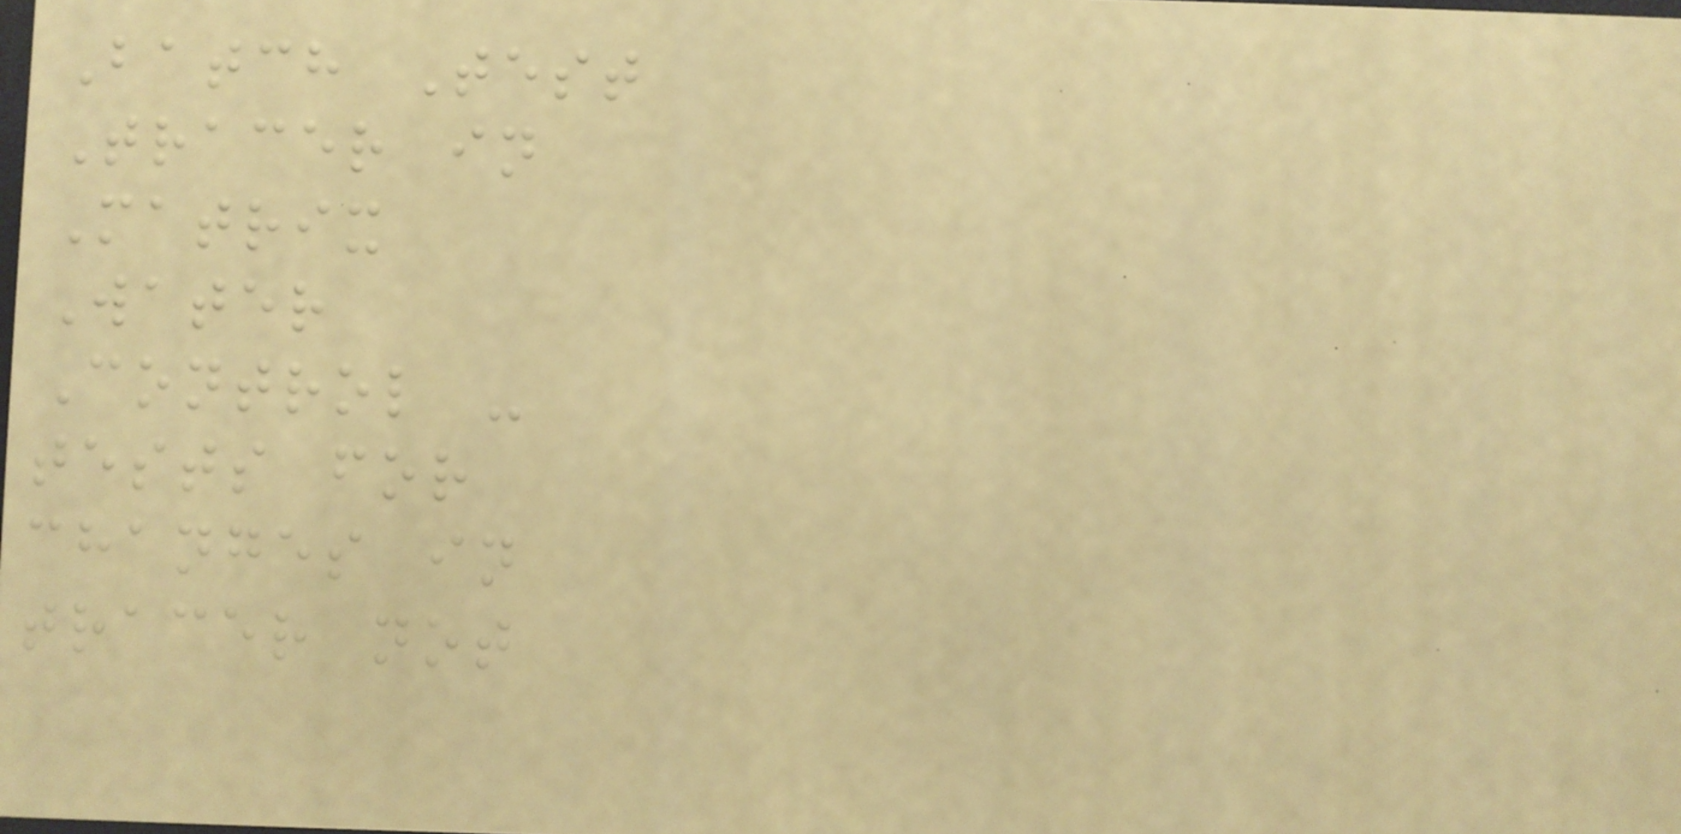Batch Test
Tracer in
Matrix
Water
Control -
tests for
changes in
tracer not
